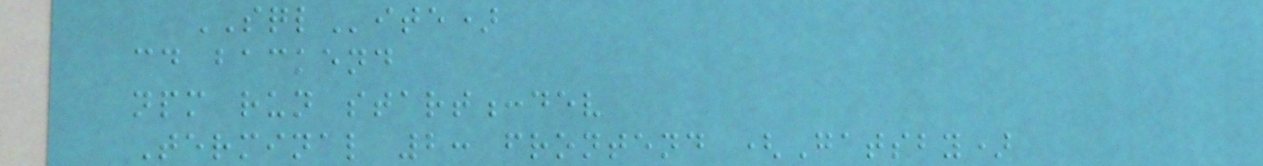SQLite)
cd backend
npm run start:dev
Terminal 2: frontend (Gatsby)
